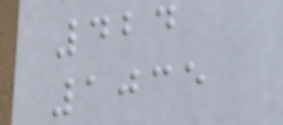424
1035
